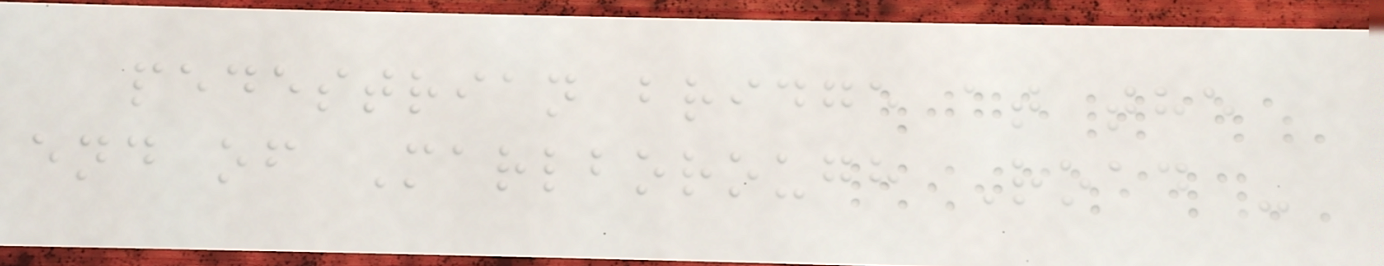pedestrian bridge at the
end of Marlborough Road -
